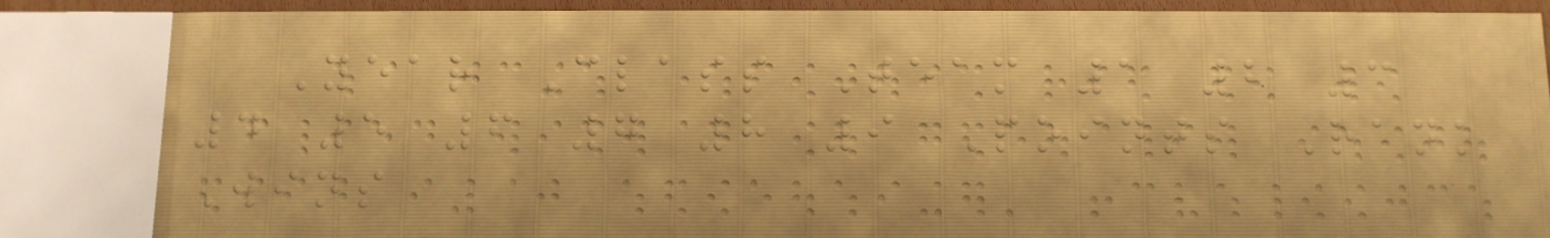Year Class Team 1 2 3
4 5 6 7 8 9 Points Rank
Wins
